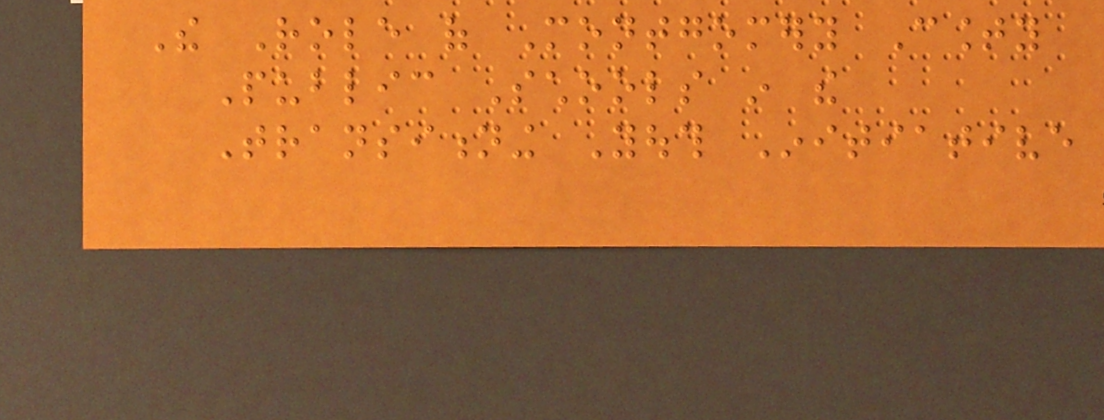The Role of Montgomery County
Public Schools in the
Transitioning Youth Initiative
